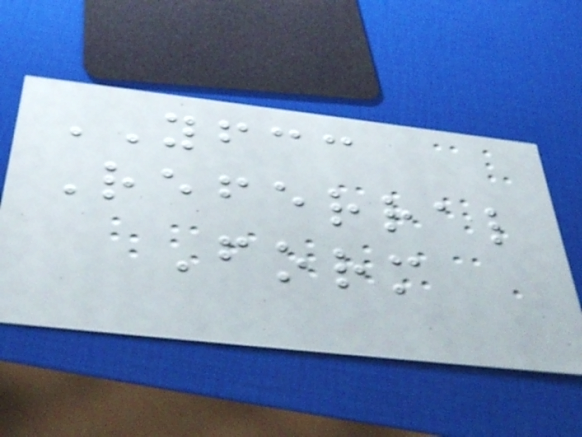YFCC
Referral
Form
